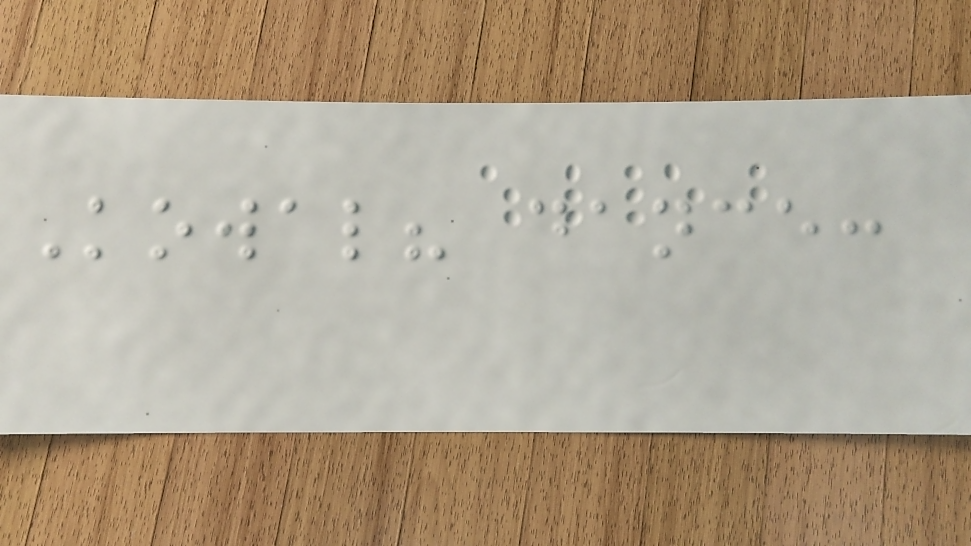Kowal? dance:
